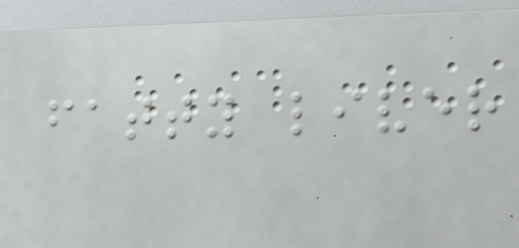fatty liver
